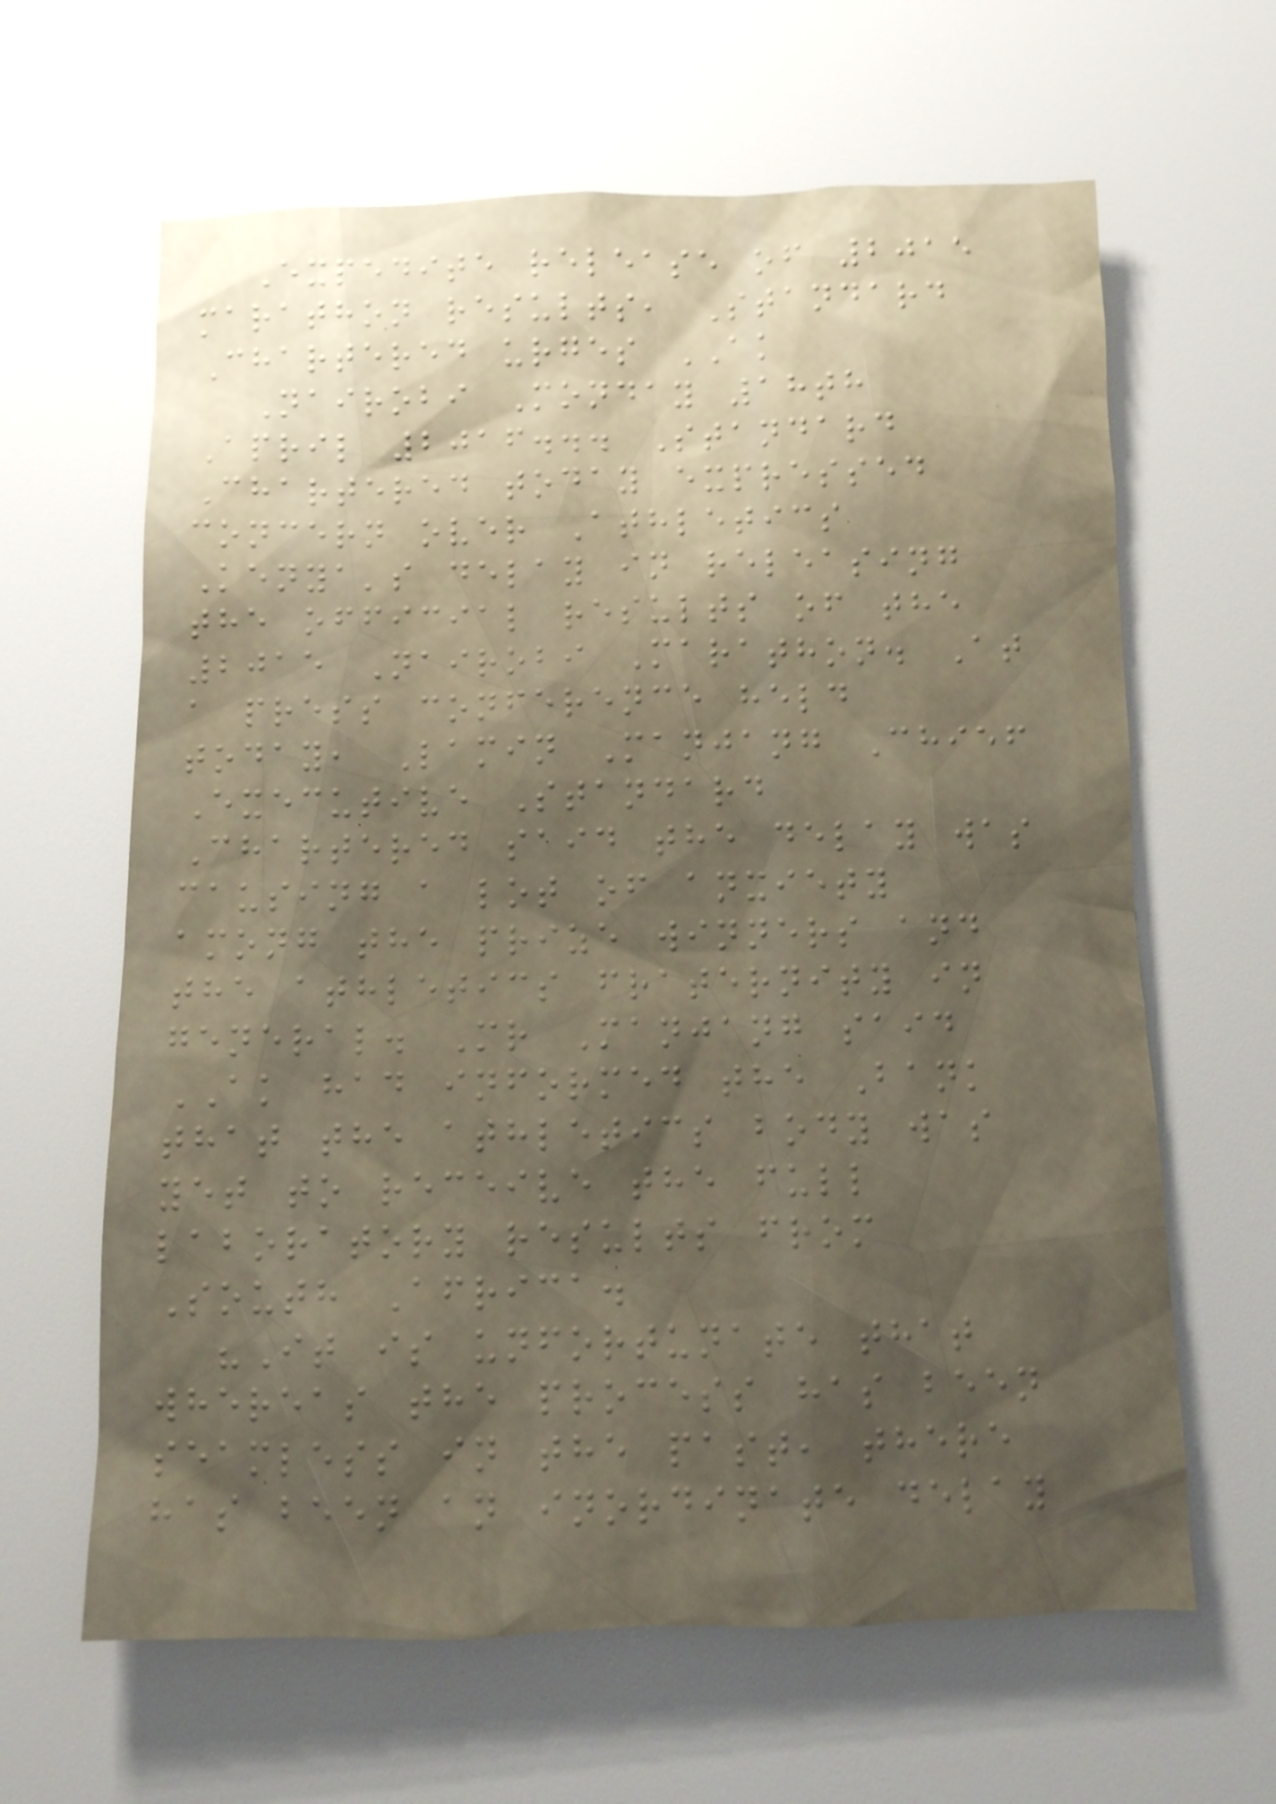Expedite release of 2015
marathon results, Standard
Chartered urges AK
Nairobi Monday 18th
April 2016... Standard
Chartered today expressed
concern over Athletics
Kenya's delay in releasing
the official results of the
2015 Nairobi Marathon. At
a press conference held
today, Lamin Manjang Chief
Executive Standard
Chartered said the delay was
causing a lot of anxiety
among the prize winners and
the athletics fraternity in
general. Mr Manjang said
AK had informed the Bank
that the athletics body was
yet to receive the full
laboratory results from
South Africa.
"It is unfortunate that
whereas the process has been
seamless in the past, there
has been an inordinate delay
